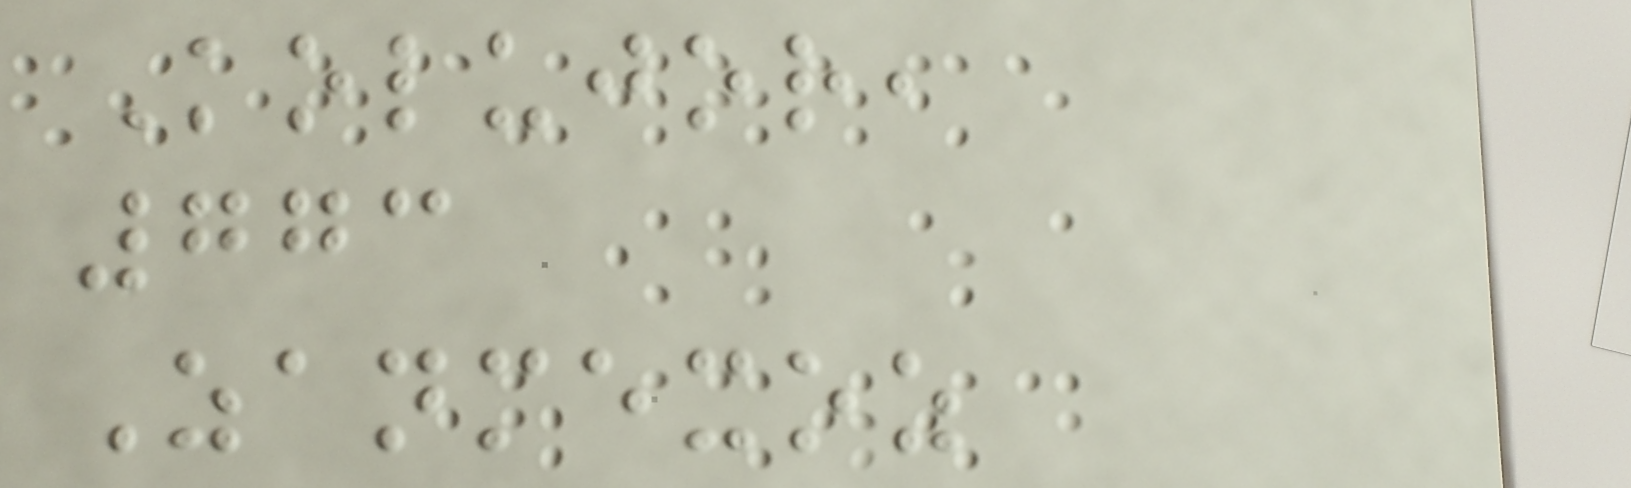Kolujor,
773
Zanmexoz
